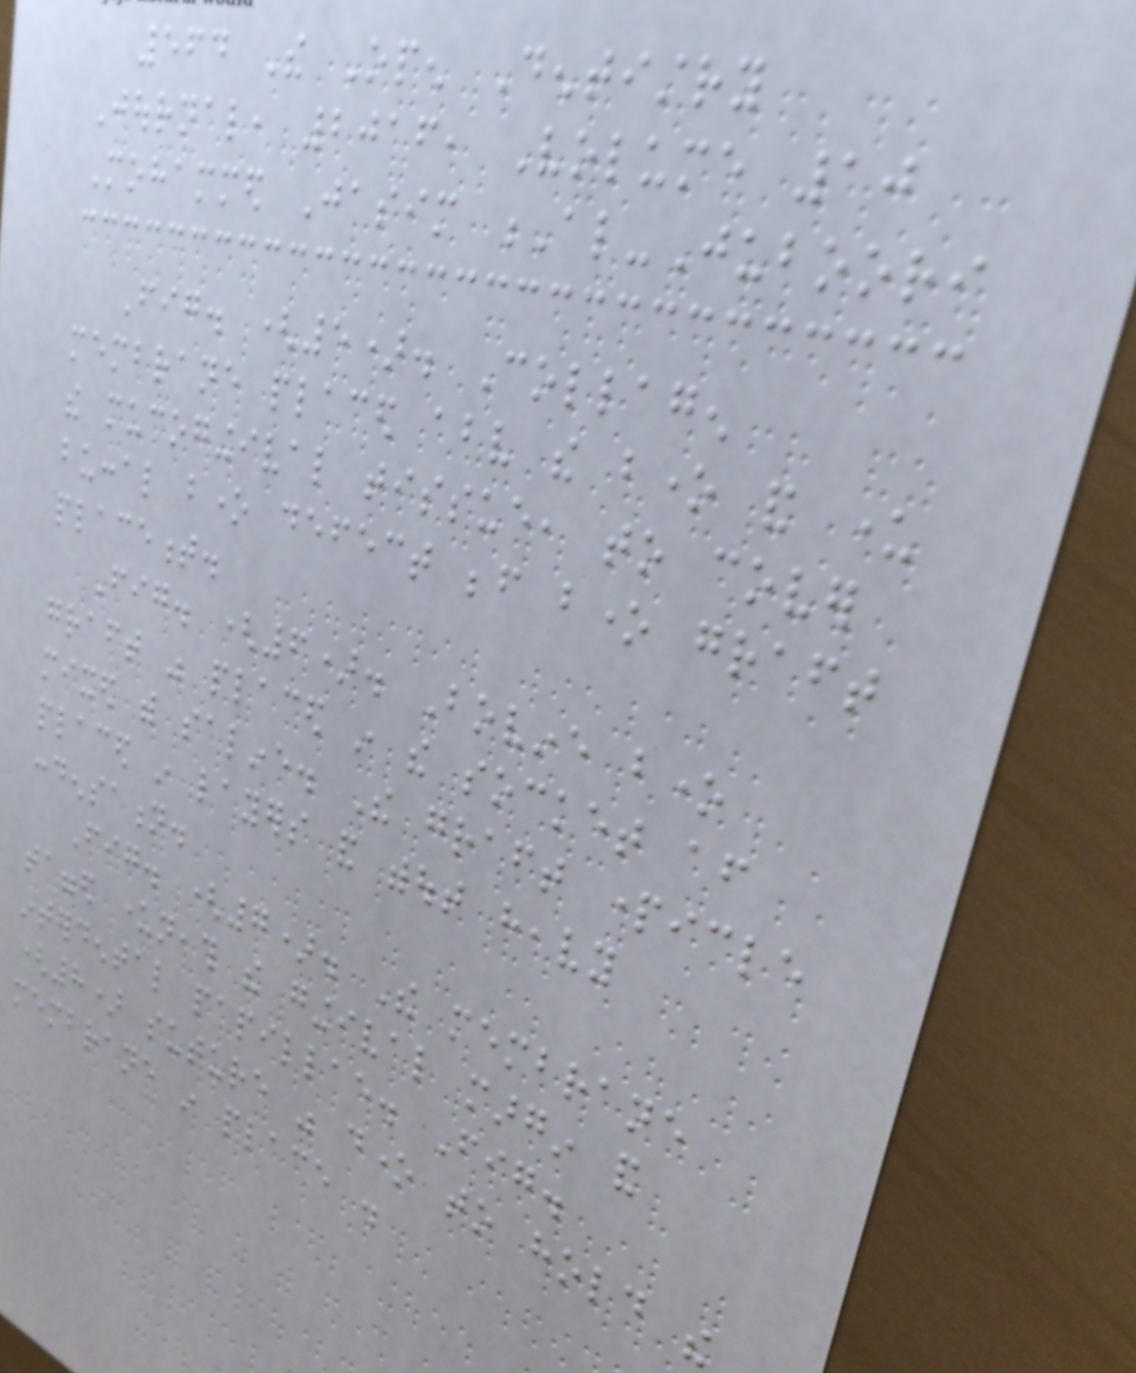564 The Open Dentistry
Journal, 2016, Volume 10
Mohammed Jasim Al-Juboori
Fig. (5). Collagen
membrane placed above the bone and under
the mucogingival tissue, to cover
buccal bone defect before bone graft
placement.
Fig. (6). Bovine bone
graft was placed in the socket after
mixed with saline. The graft particle
placed in layers and without heavy
condensation.
Fig. (7). The membrane
tagged underneath the gingival margin and
interdental papillae. Fig.
(8) suture was done to hold the
membrane in place .
